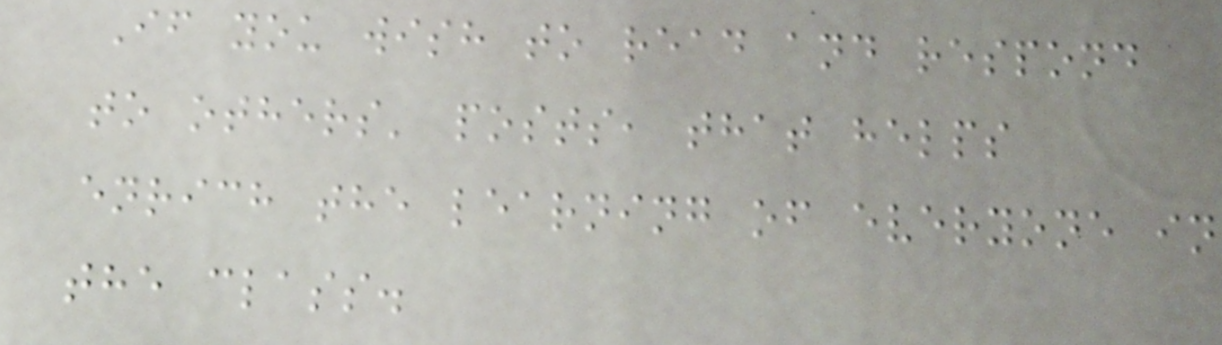If you wish to read and respond
to others' posts, that helps
enrich the learning of everyone in
the class.
